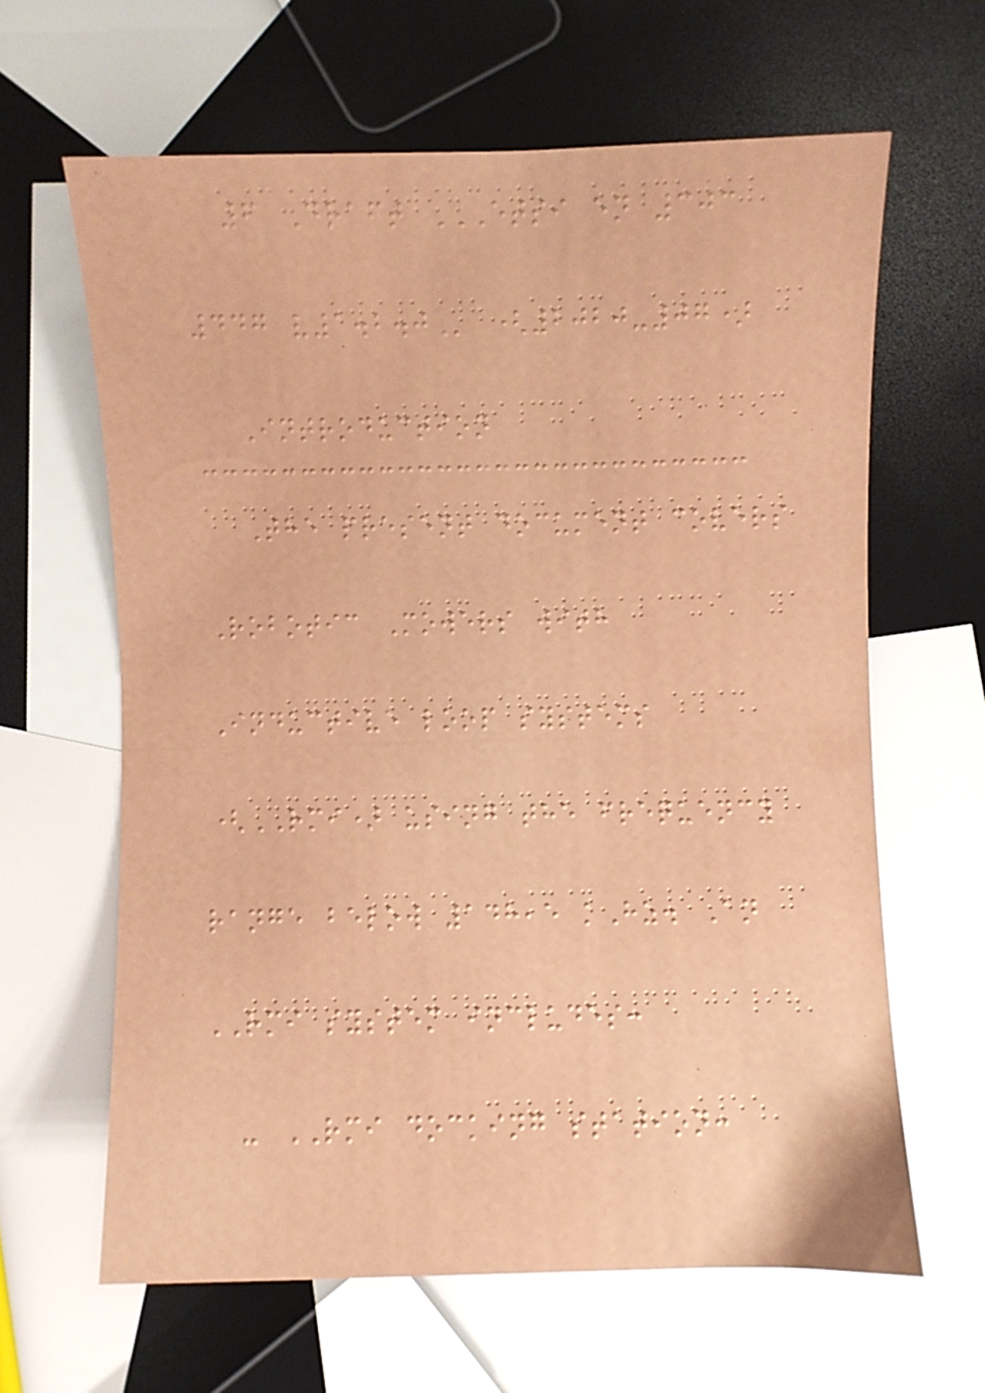6 Draft ETSI EN 303
447 V1.2.0 (2020-07)
Introduction
The present document covers
Robotic Mowers with
Inductive loop systems
(RMI) using the frequency
range below 148,5 kHz. An
RMI system includes:
- RMI docking station:
